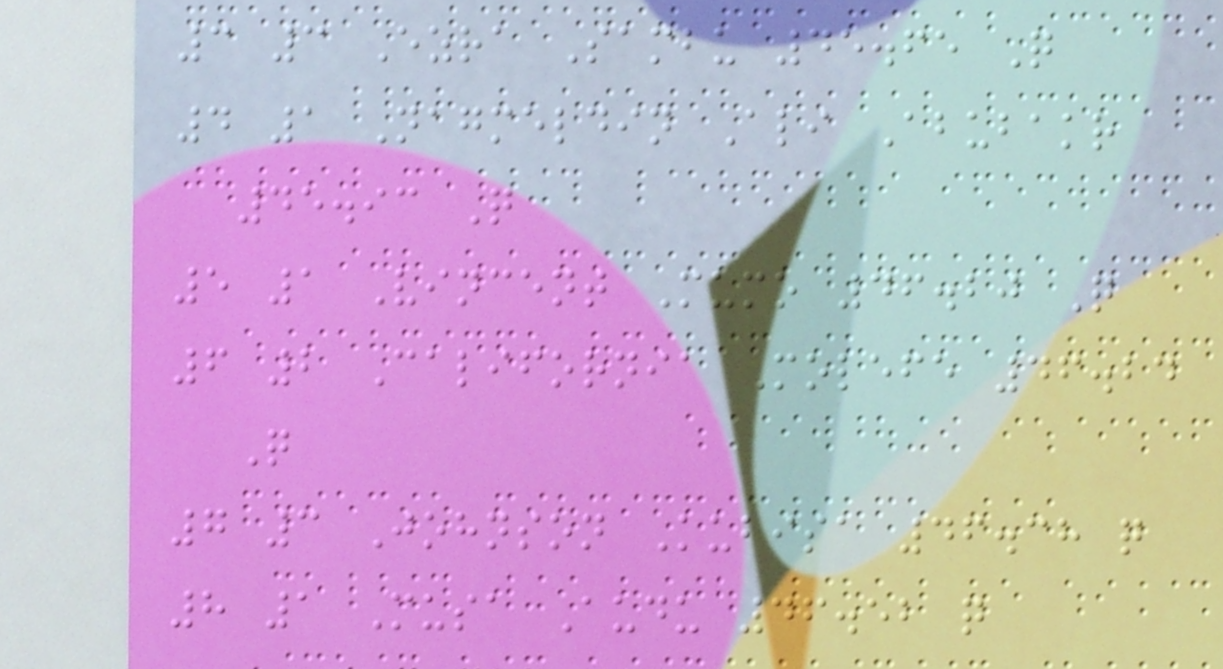3 3 Ezra Sambu 45.65 Q
4 1 Nagmeldin Ali Abubakr
45.93 Q
5 1 Vincent Mumo 46.20 Q
6 2 California Molefe 46.24
Q
7 3 Johnson Kubisa 46.38 q
8 1 Musa Audu 46.52 q
